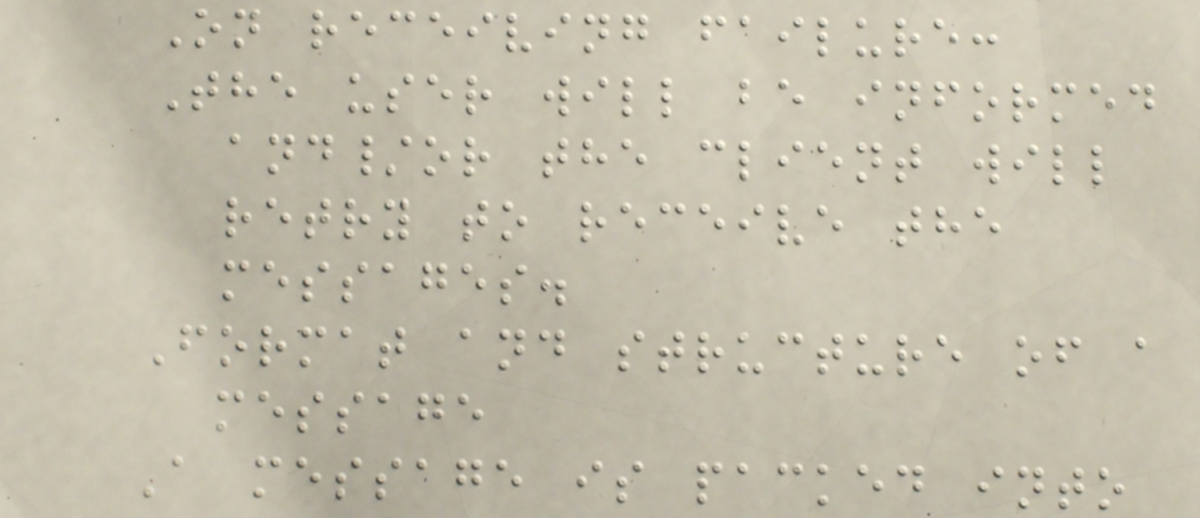On receiving failure:
The user will be informed
and/or the client will
retry to receive the
messages.
Format and structure of a
message
A message is packed into
